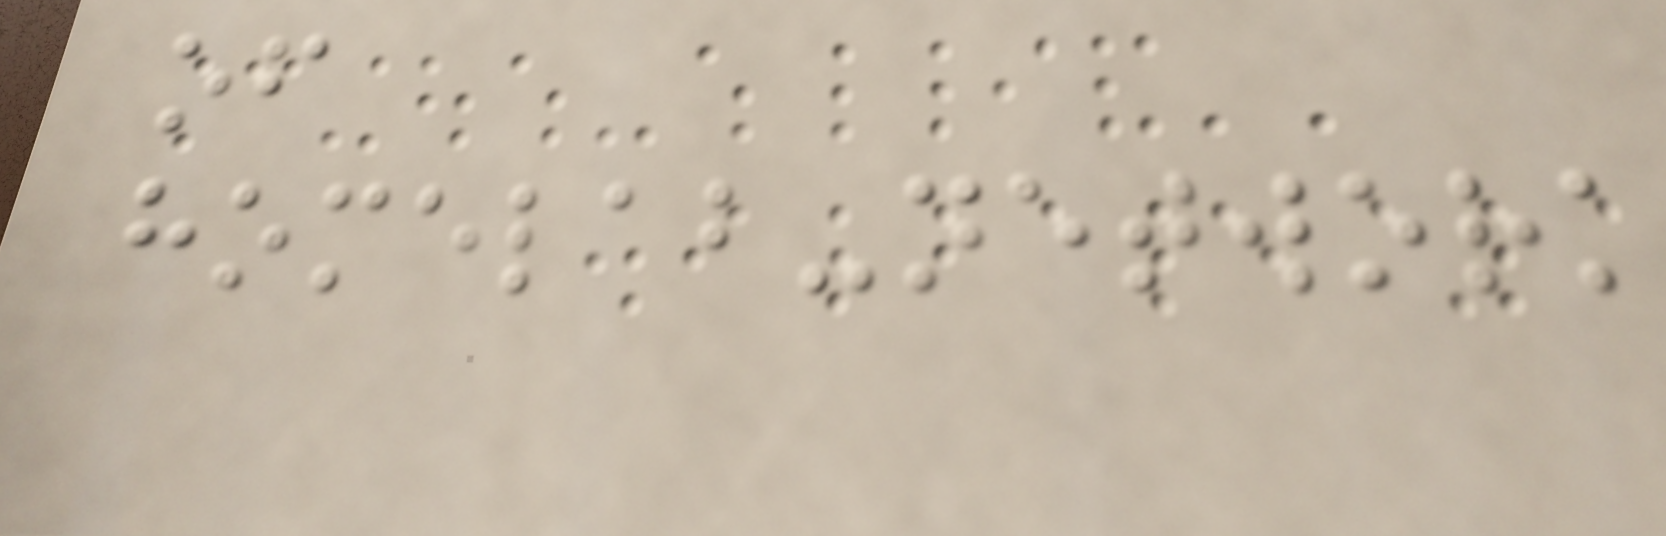of
homelab-network
